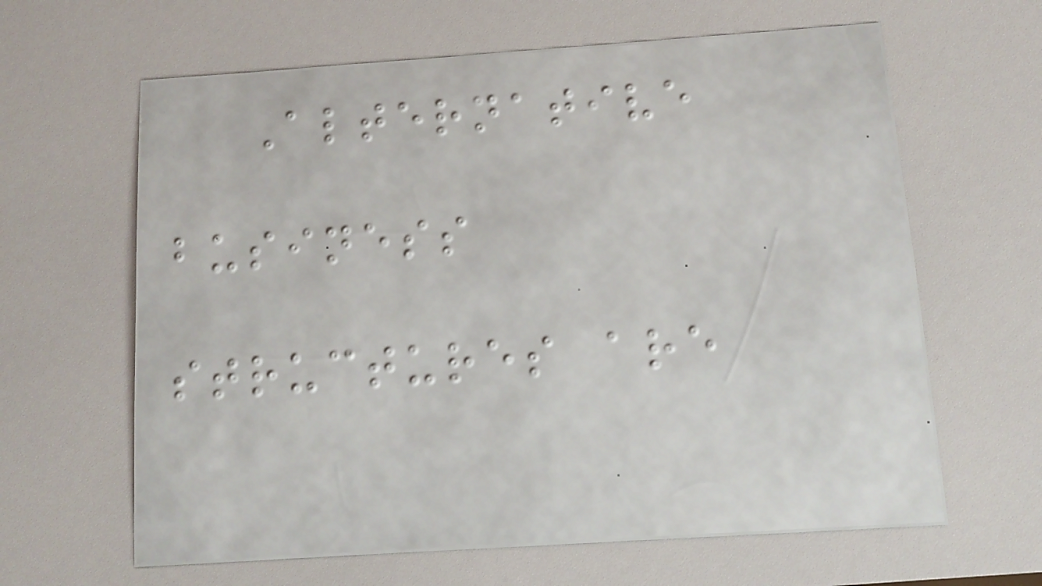Alternative
business
structures are
